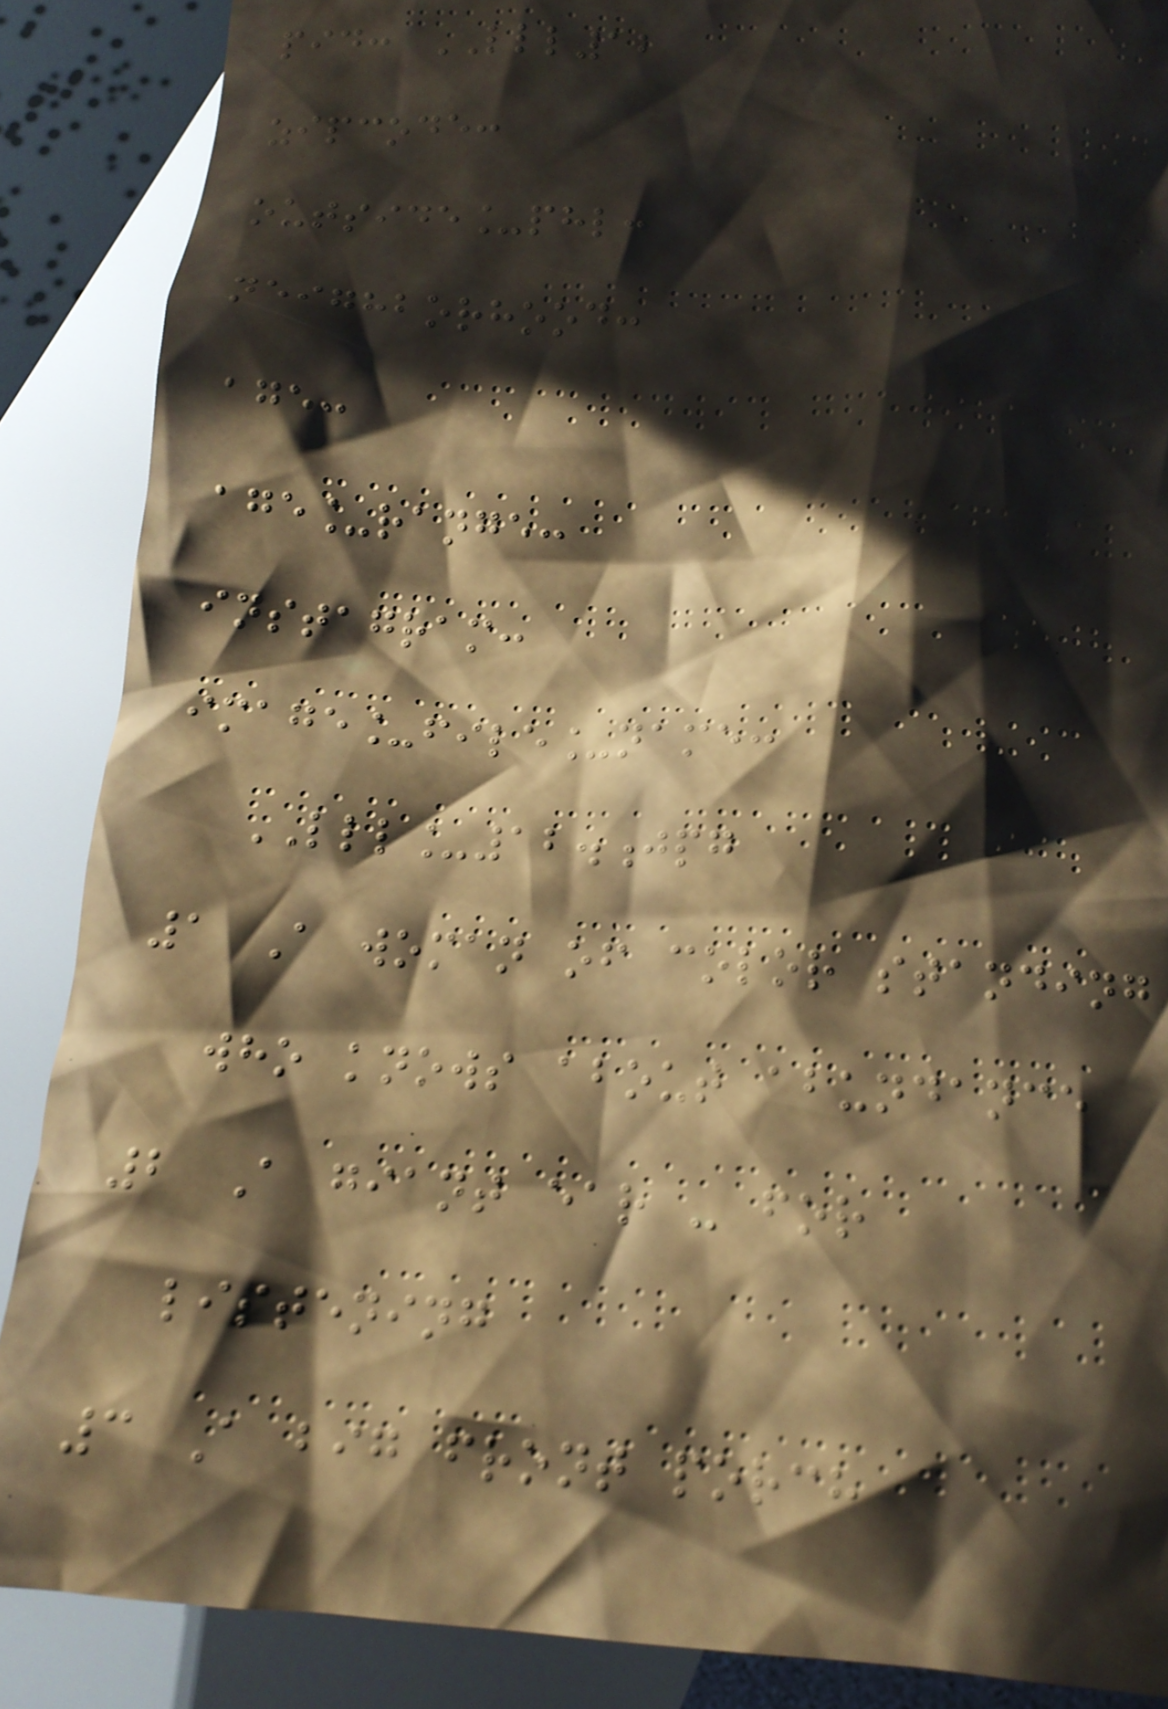pid: LLL12
zipcode:
outside_phl:
neighborhood:
age:
age_range:
instagram:
image_file_name:
LLL_12.jpg
1 A woman of color standing
who knows about abundance
2 A giant ear - for
listening
3 A big front porch
